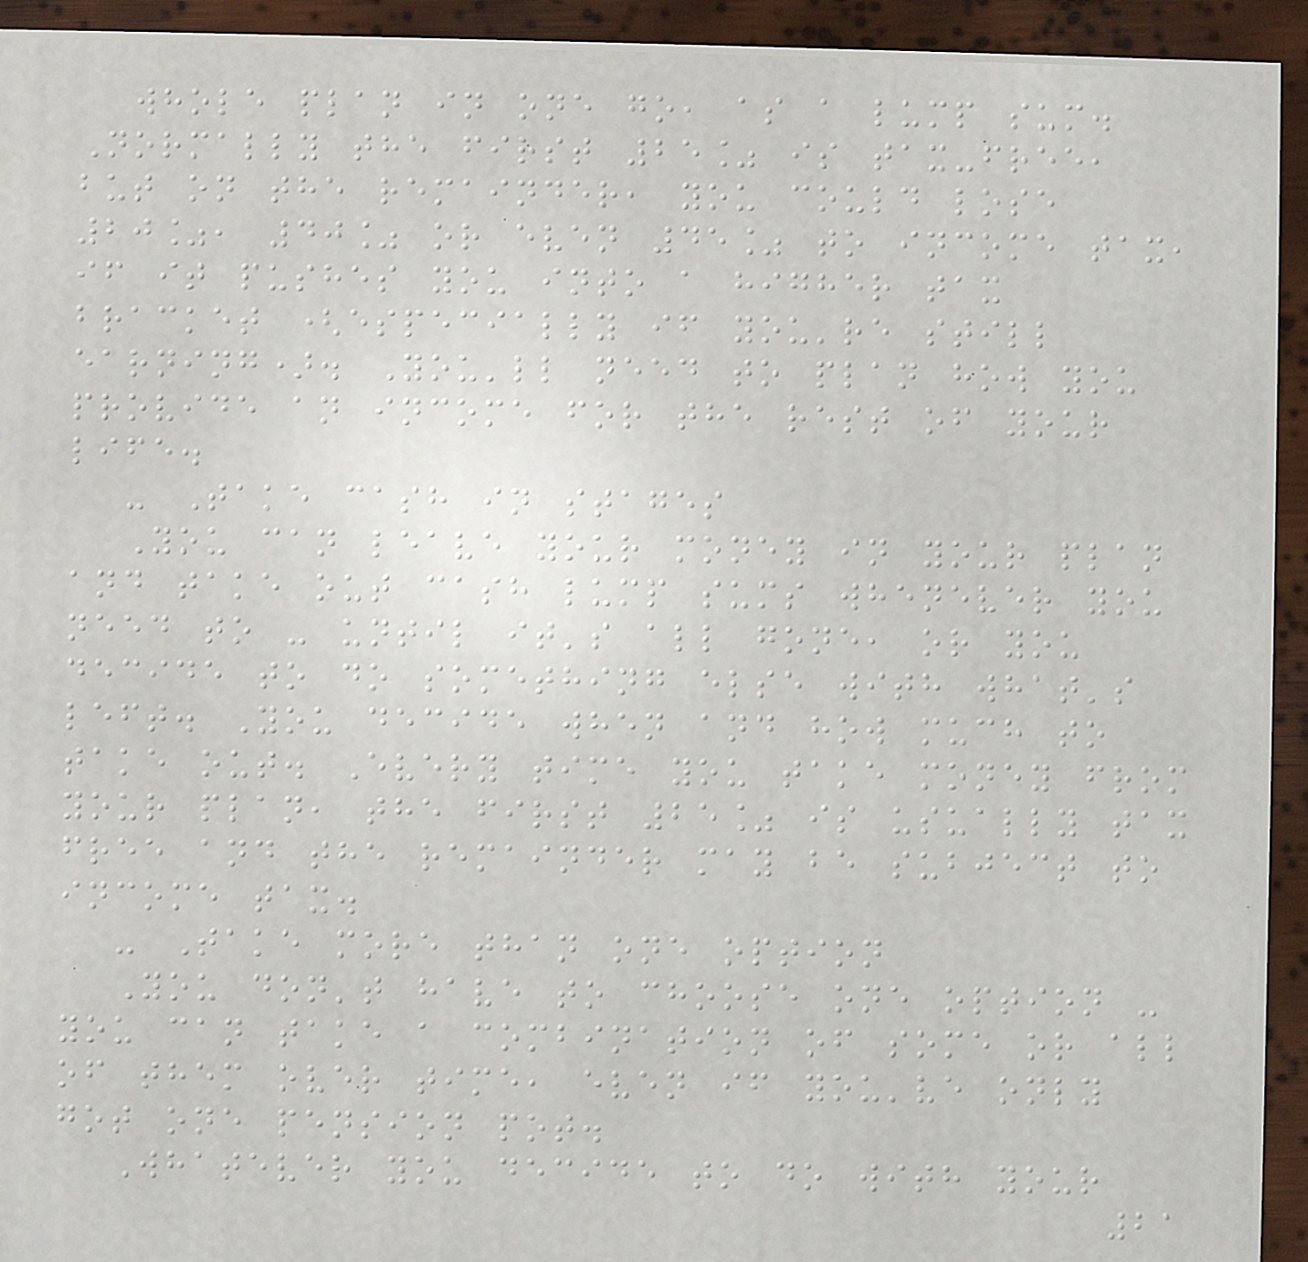whole plan in one go, as a lump sum.
Normally the first 25% is tax-free,
but on the remainder, you could lose
20%, 40% or even 45% to income tax,
if it pushes you into a higher tax
bracket (especially if you're still
earning). You'll need to plan how you
provide an income for the rest of your
life.
- Take cash in stages
You can leave your money in your plan
and take out cash lump sums whenever you
need to - until it's all gone, or you
decide to do something else with what's
left. You decide when and how much to
take out. Every time you take money from
your plan, the first 25% is usually tax
free and the remainder may be subject to
income tax.
- Take more than one option
You don't have to choose one option -
you can take a combination of some or all
of them over time, even if you've only
got one pension pot.
Whatever you decide to do with your
21
